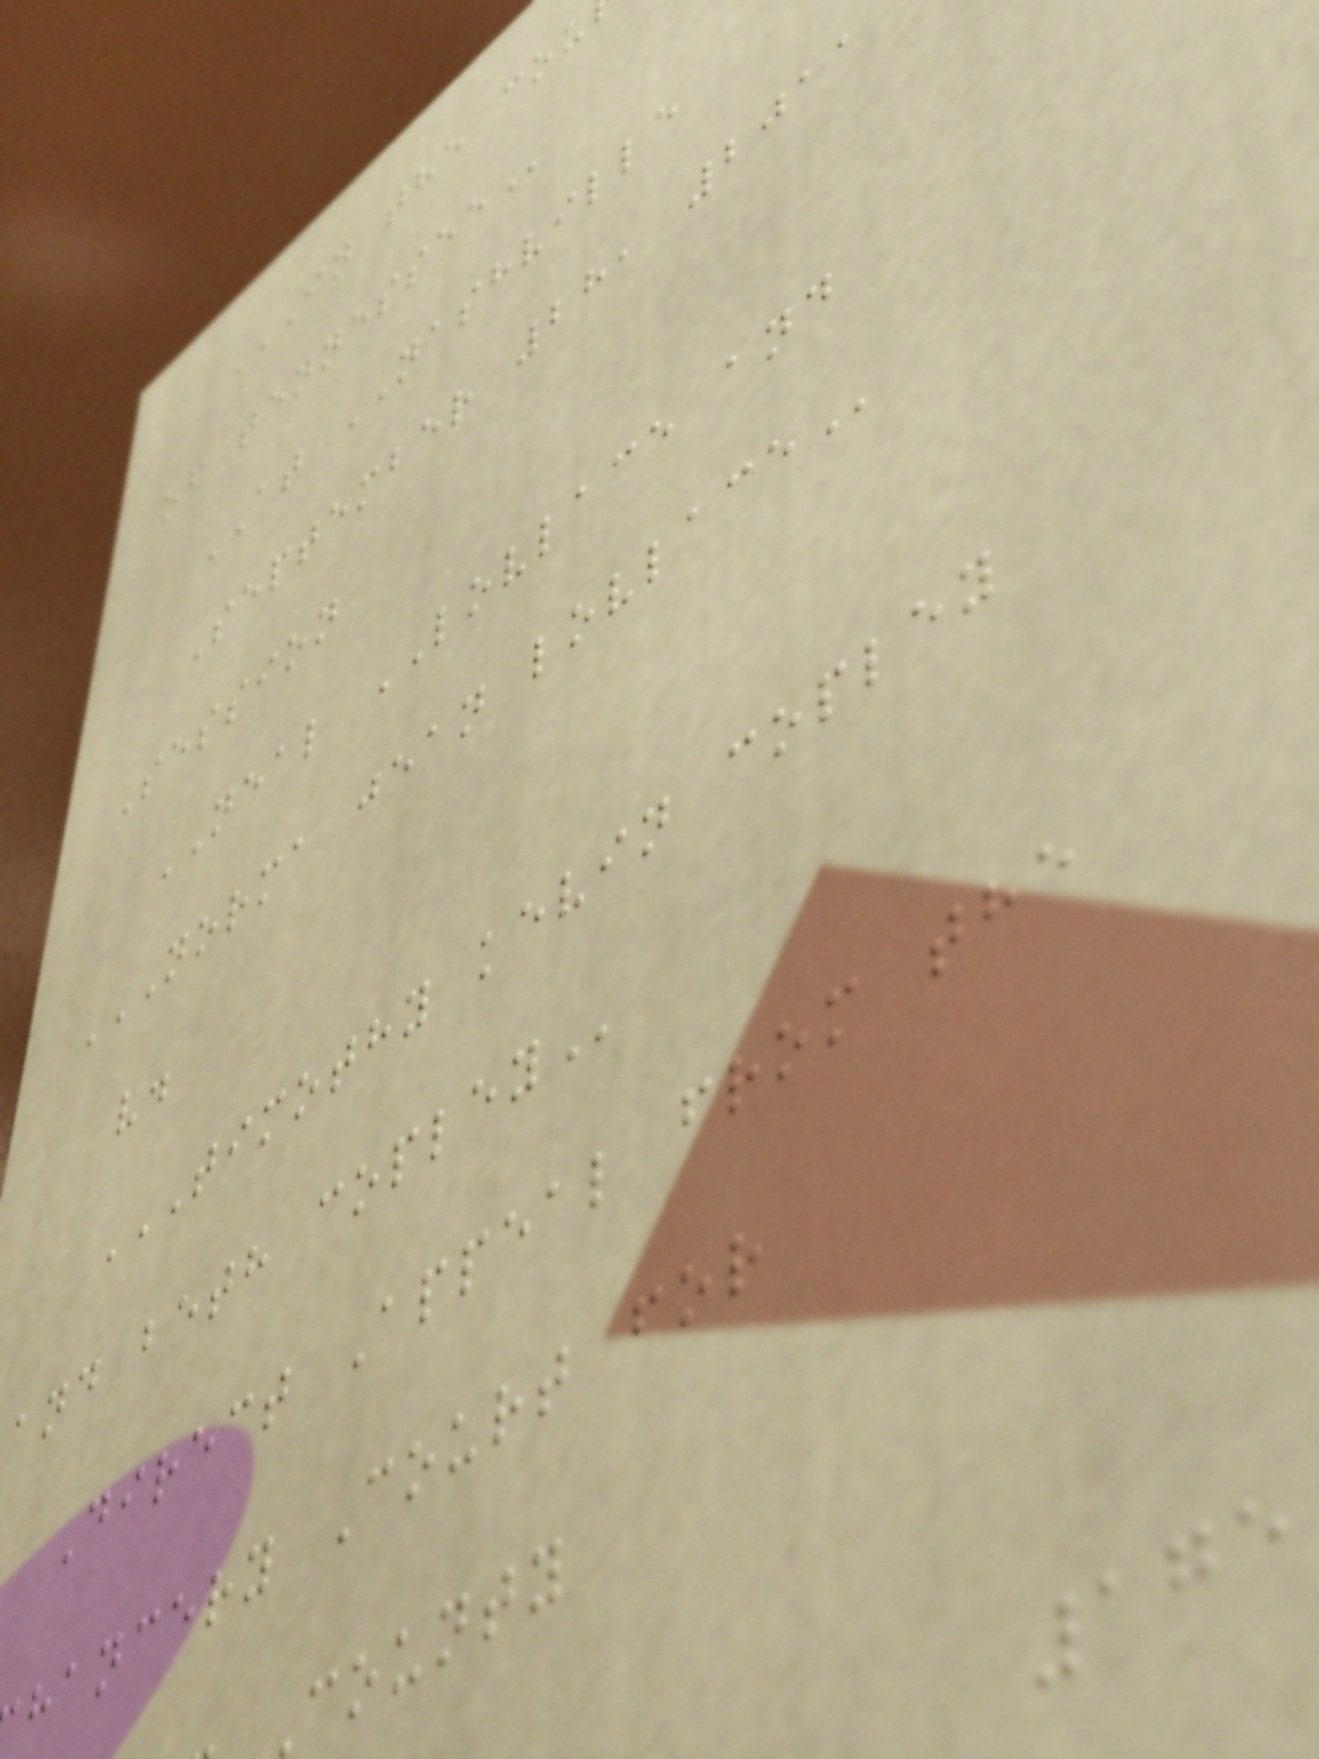AT NASHVILLE
September 28, 2011
Session
NEAL LOVLACE and
NORMA JEAN LOVLACE
v.
TIMOTHY KEVIN COPLEY
and beth
Direct Appeal from the
hancery Court for
county
175
